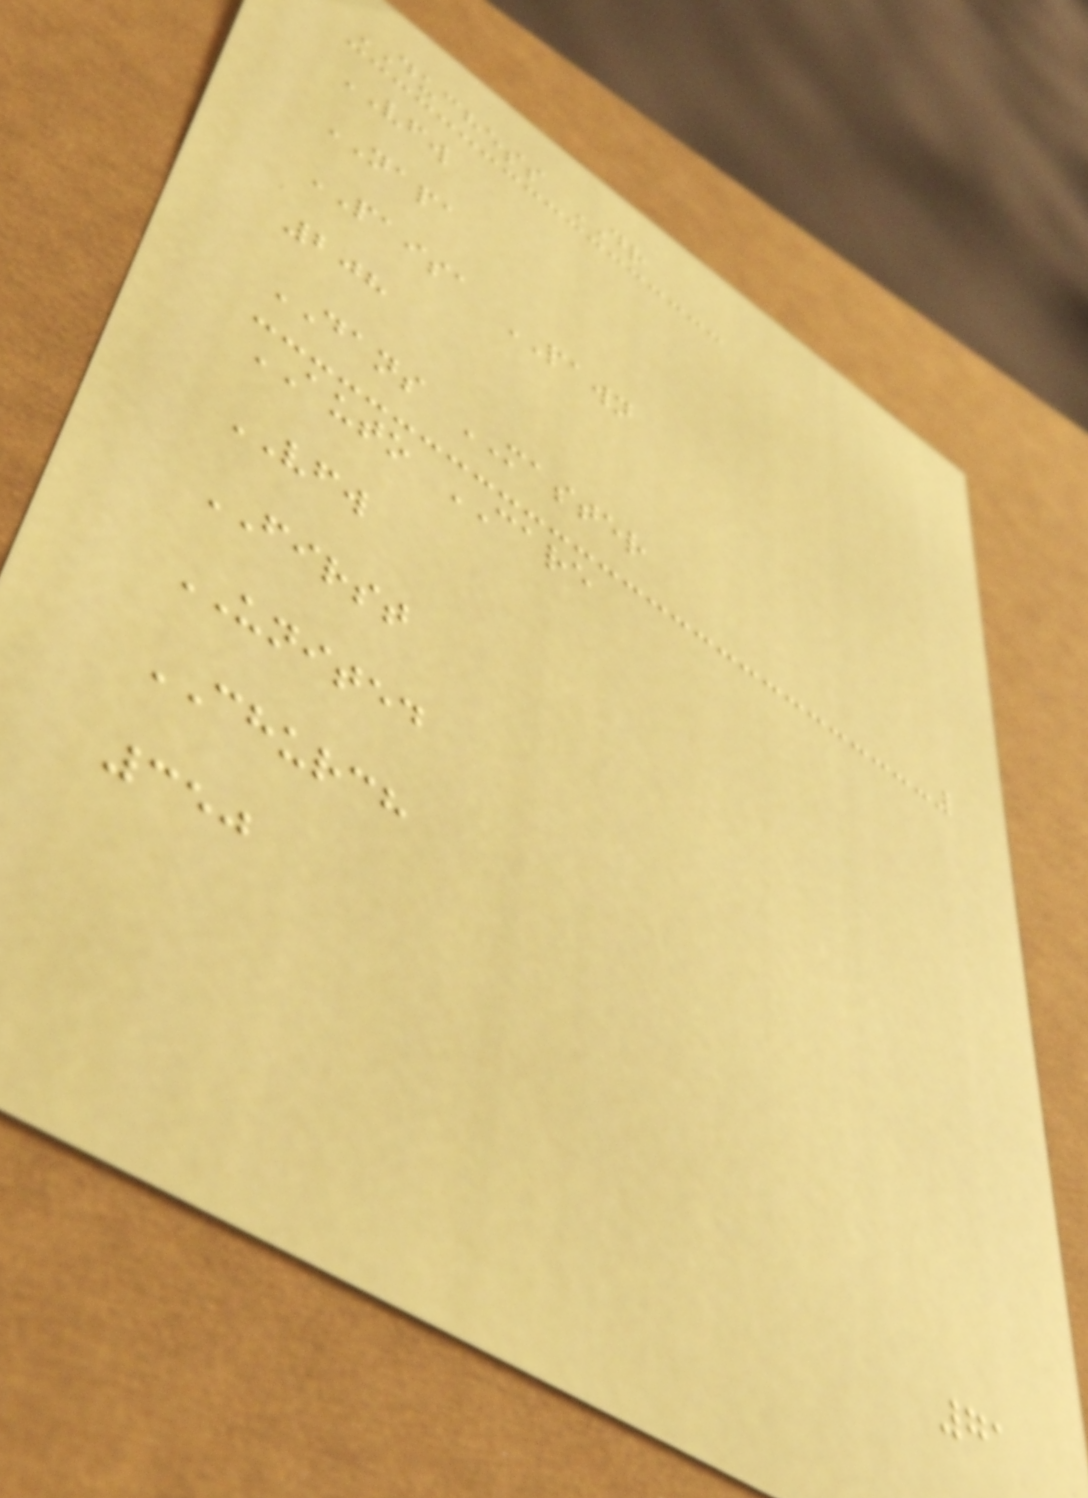DUCHESS DR
VFW
NAPA
PAISA PAWN
208
DANS MASTER
AUTO CARE
VFW
FIRST
UNITED
CHURCH
350
71
